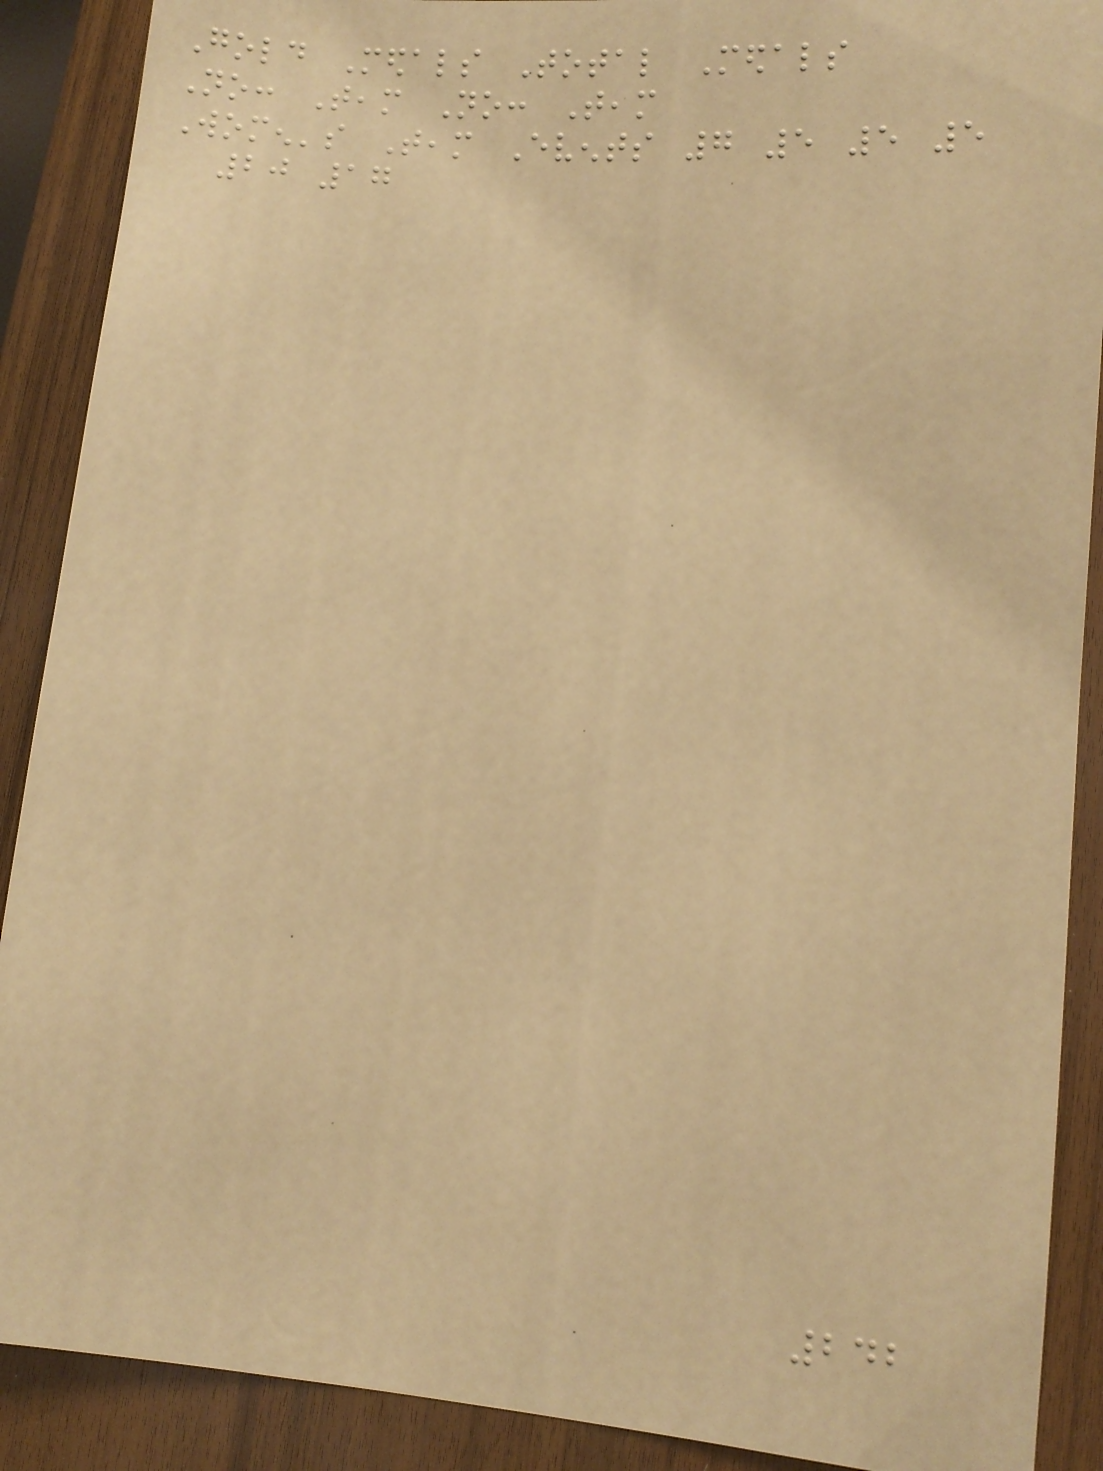Gold Medals Total Medals
No: Team No: Team
Women's Team Events 7 5 5 5
20 17
242
